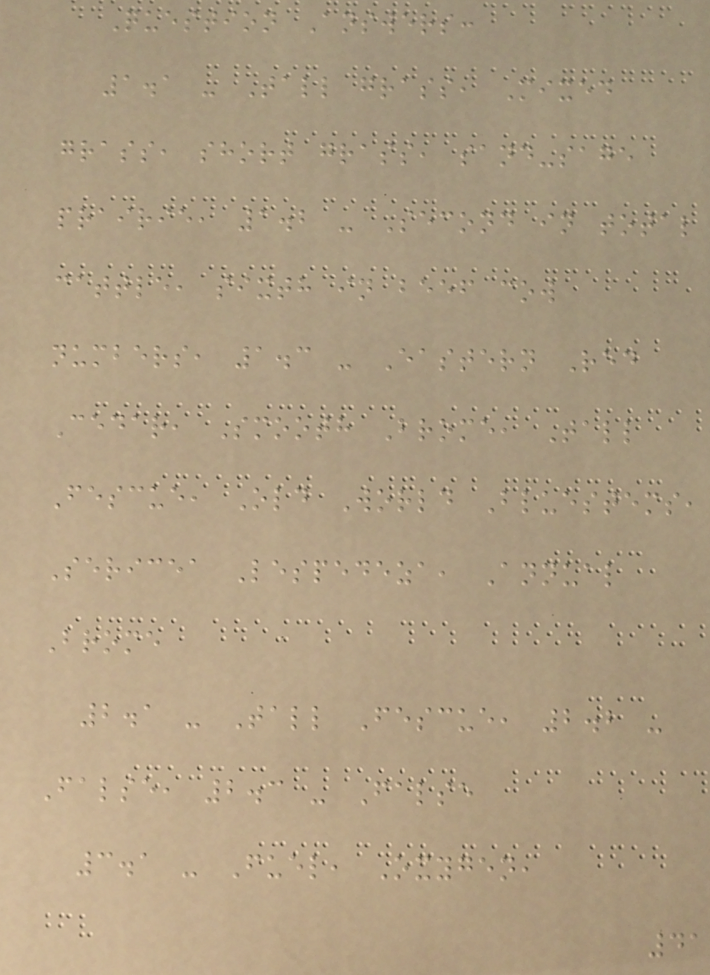Question Answers:
1.1 - Tall grass, Mixed
grass, short grass, sand-sage
prairie, 1.2 - Second in total
cattle, sixth in beef cow
numbers, 1.3 - Eastern Red
Cedar, Smooth Brome, Tall
Fescue, Old World Bluestems,
Sericea Lespedeza, Annual
Brome
2.1 - Tall Fescue, 2.2 -
False, 2.3 - False
3.1 - Fuel, Oxygen,
41
